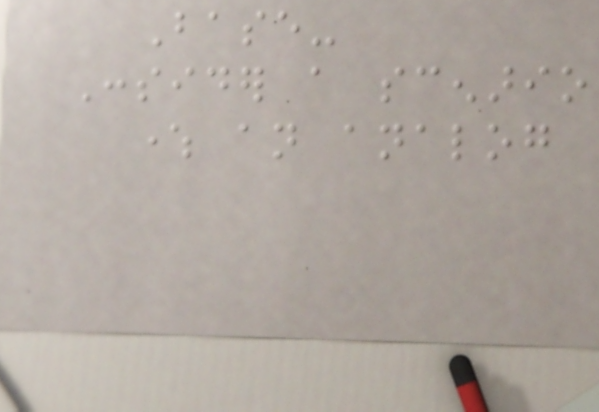Base-
Consider a scenario
where an analog
